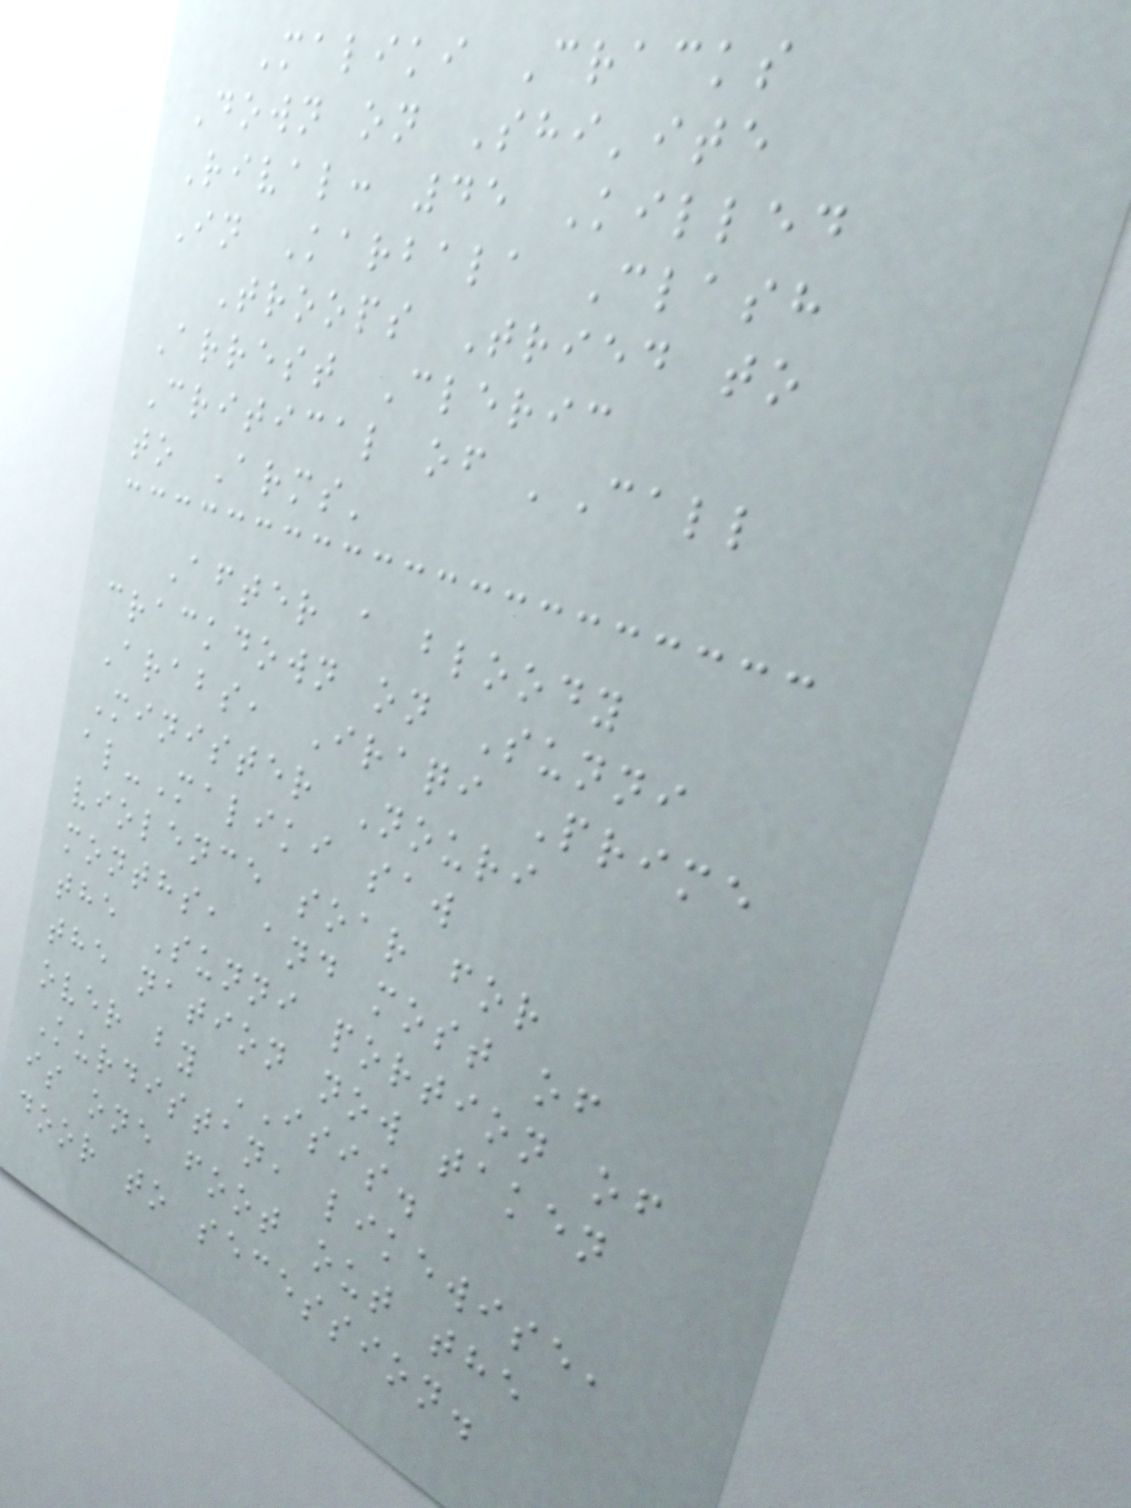Maliki Cracks
Down on Shi'ite
Rival: 45 Killed
In Karbala Clash
Troops Tried to
Arrest Cleric
Critical of 'Call
to Arms'
After a bloody
crackdown on Sunni
Arabs, Iraqi Prime
Minister Nouri
al-Maliki saw
violence soar for
months, and most of
the Sunni portion of
the nation now taken
over by ISIS.
Kurdistan, likewise,
is one foot out the
door to secession.
